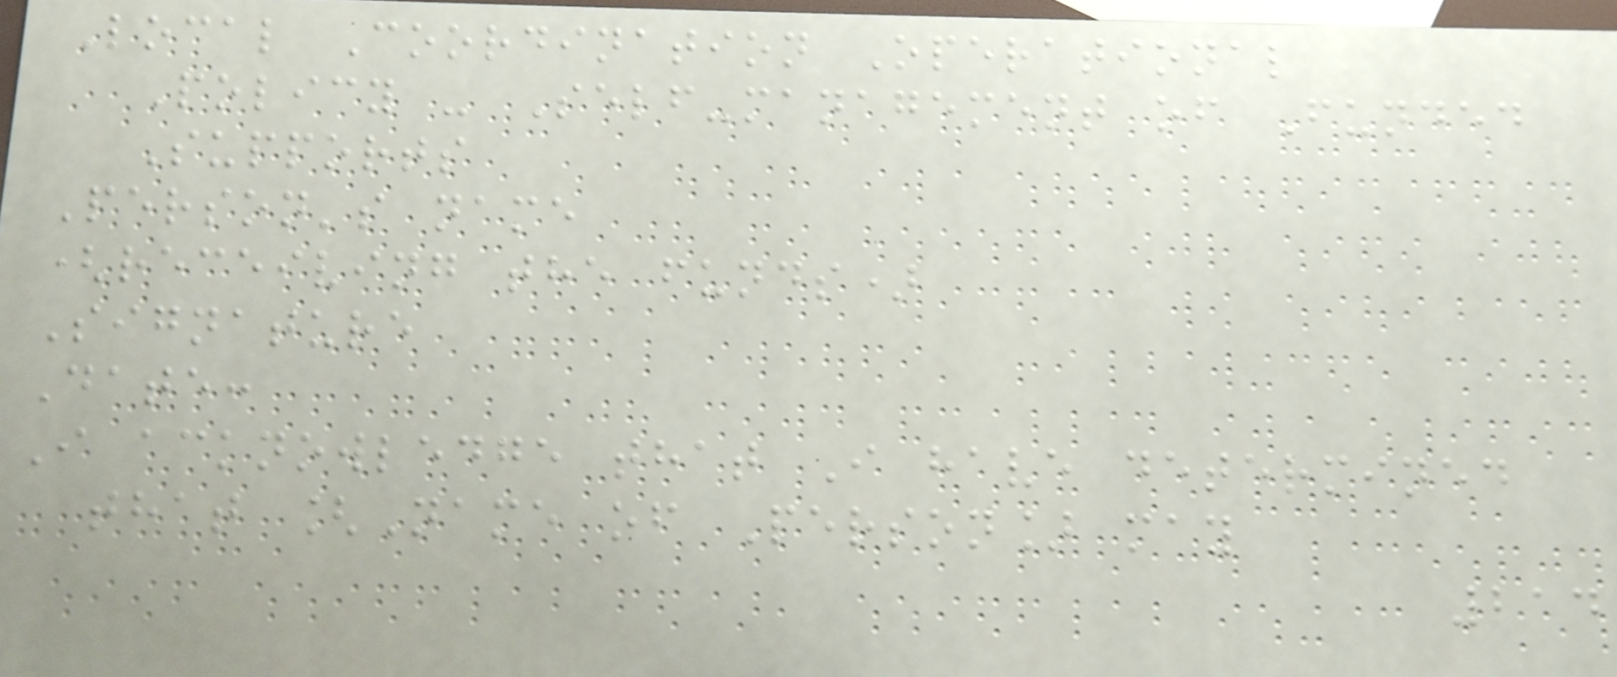Local Coordination Operational
Policy - Self-management of Funded
Supports
Person's name
(receiving the funds)
Signature
Date:
I acknowledge that I have determined
that [Name of Person] may
214
